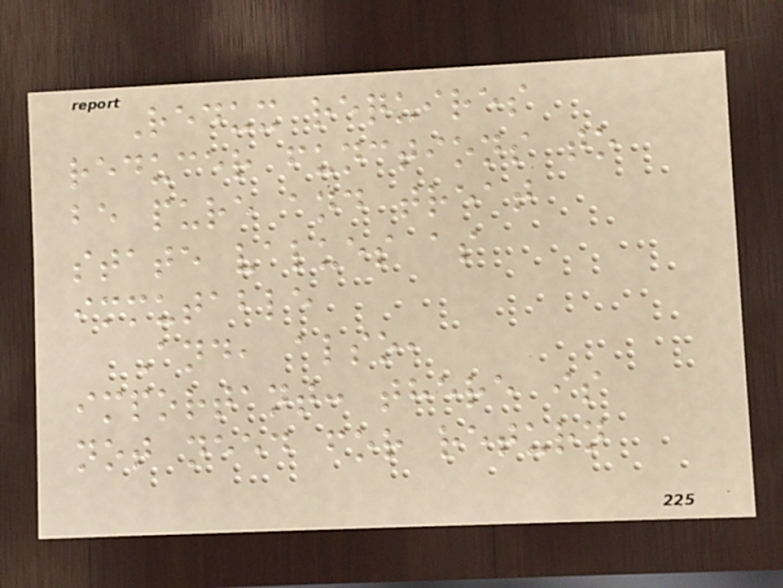Redux requires
reducer functions to
be pure and treat
state values as
immutable
And, also,
important: there is
not need for return
